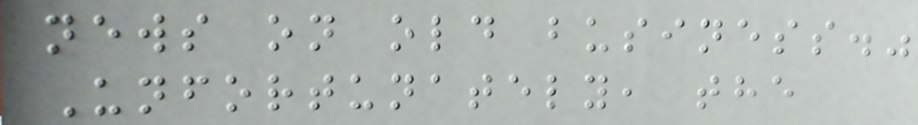news on old business."
Unfortunately, the
